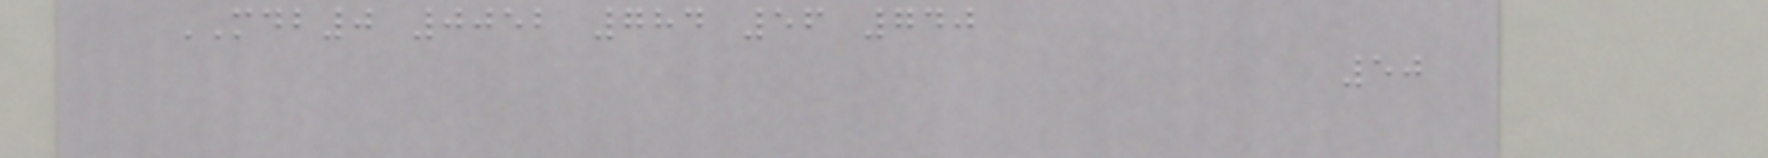MDB0 0052 784 56 740
50
